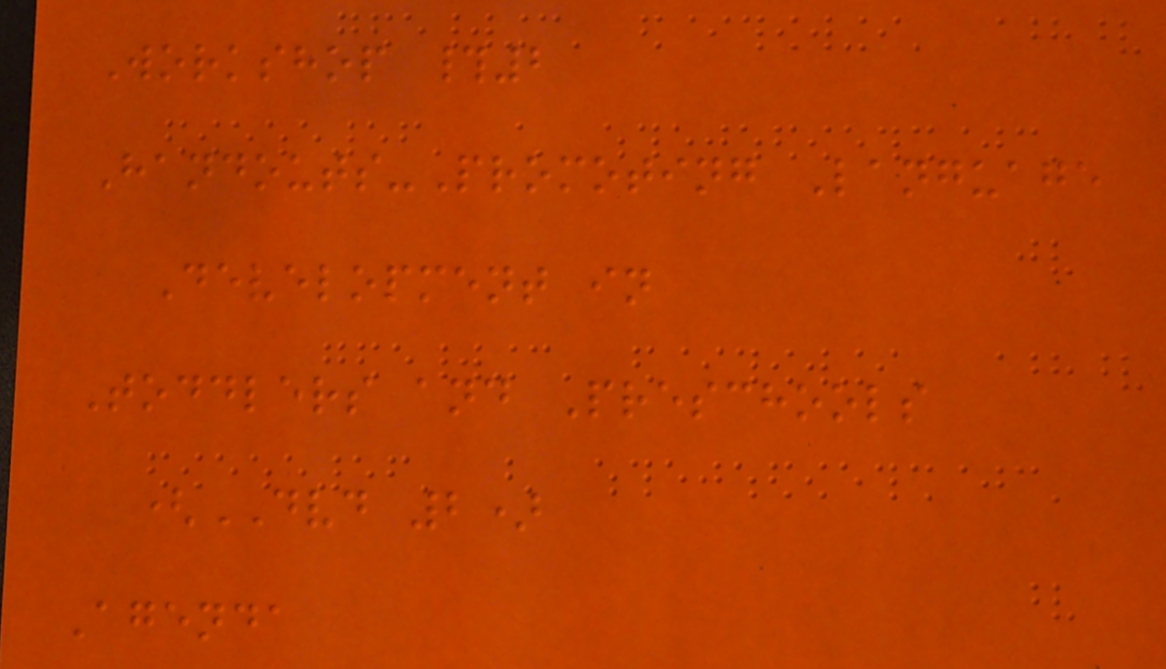Workshop #2
Handouts-Promoting Language
Development in
Toddlers and Preschools
(DVD 2)
Agenda
